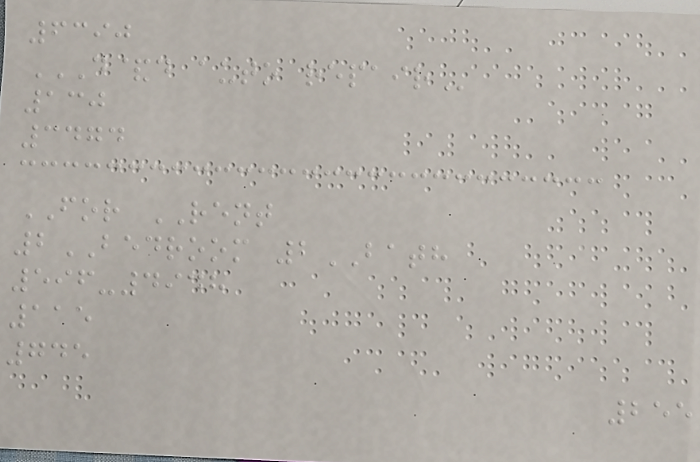6390
D&D AUTO REPAIR
130
3474
FOR RENT
2BEDROOM 2BATH
596-4948
115
745
255
